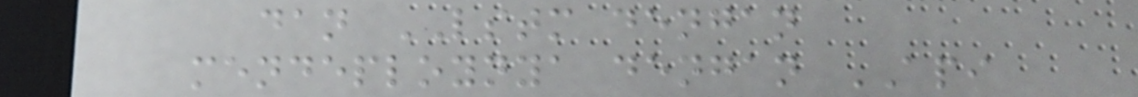dan LSTM dengan
mendeploynya dengan API
